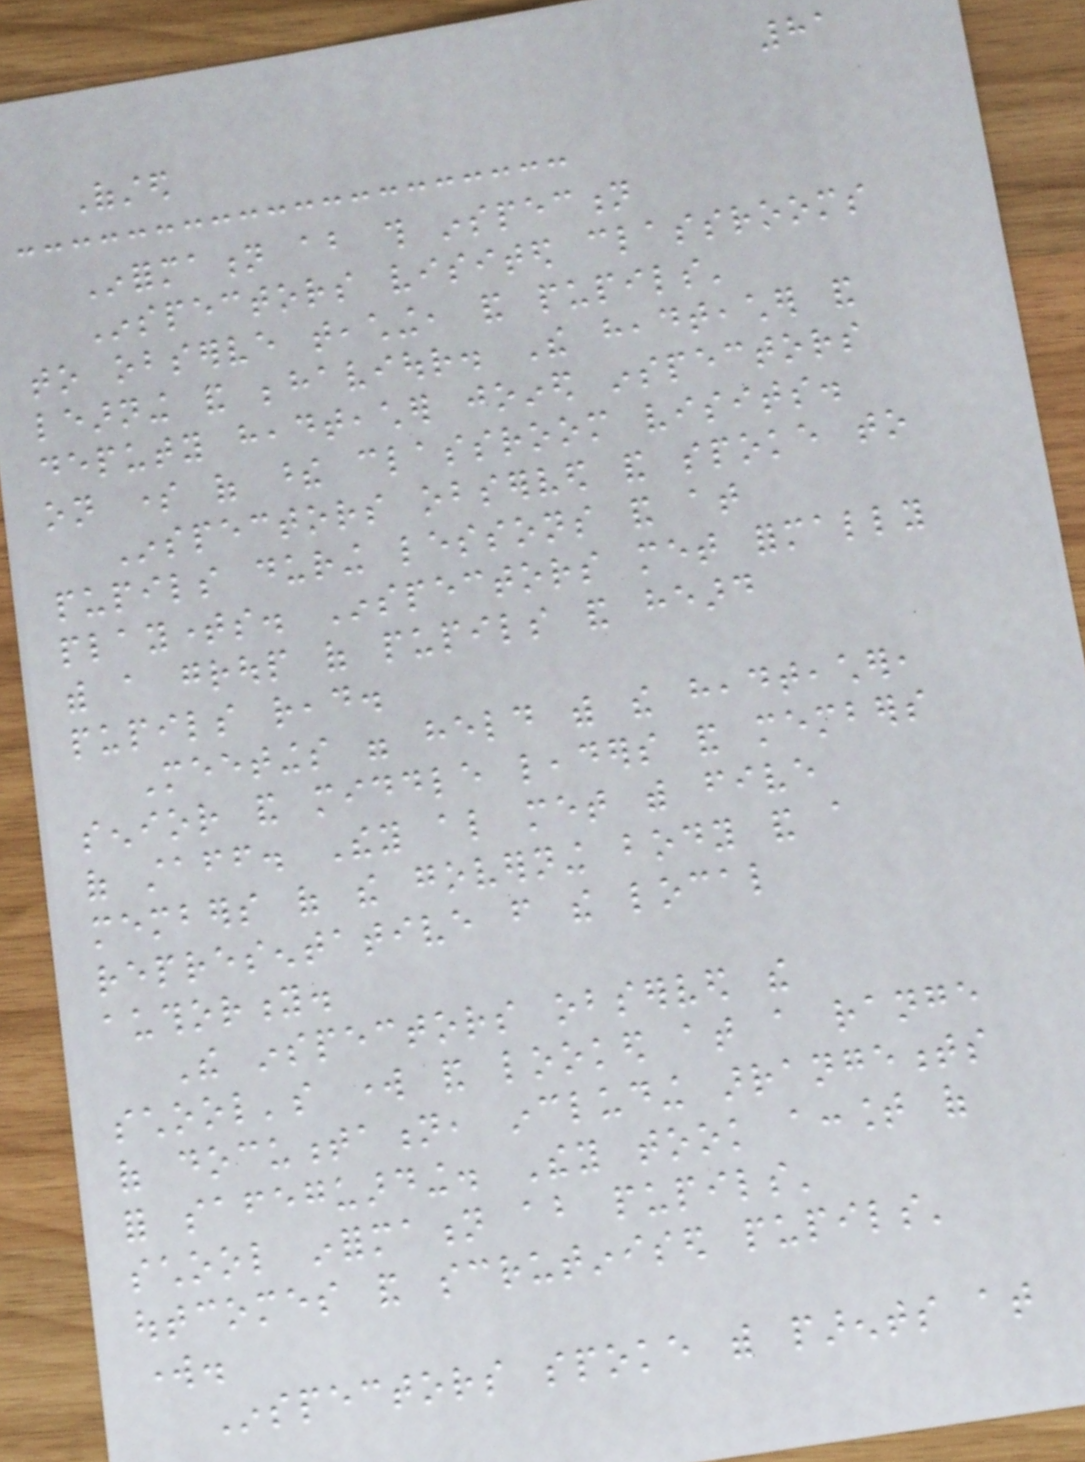81
Ofsted
Information about this inspection
Inspectors visited classrooms
to observe teaching, and pupils'
learning and behaviour. The headteacher and
deputy headteacher joined inspectors
on some of these classroom visits.
Inspectors observed and spoke to
pupils during lessons and at
playtimes. Inspectors met formally
with a group of pupils and heard
pupils read.
Meetings were held with the headteacher,
senior and middle leaders and members
of staff. They also met with five
members of the governing body and a
representative from the local
authority.
The inspectors observed the
school's work and looked at a range
of documentation, including arrangements
for safeguarding. They took account of
school information about pupils'
outcomes and scrutinised pupils'
work.
Inspectors spoke with parents at
